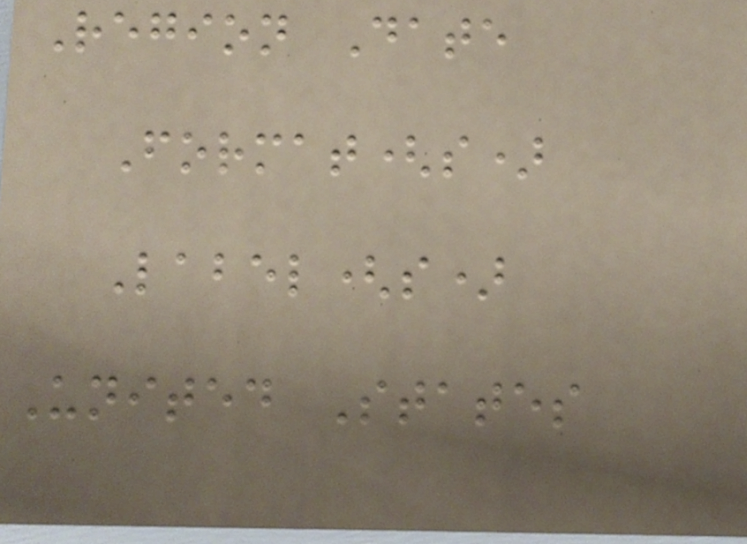Region Date
Format(s)
Label(s)
United States
